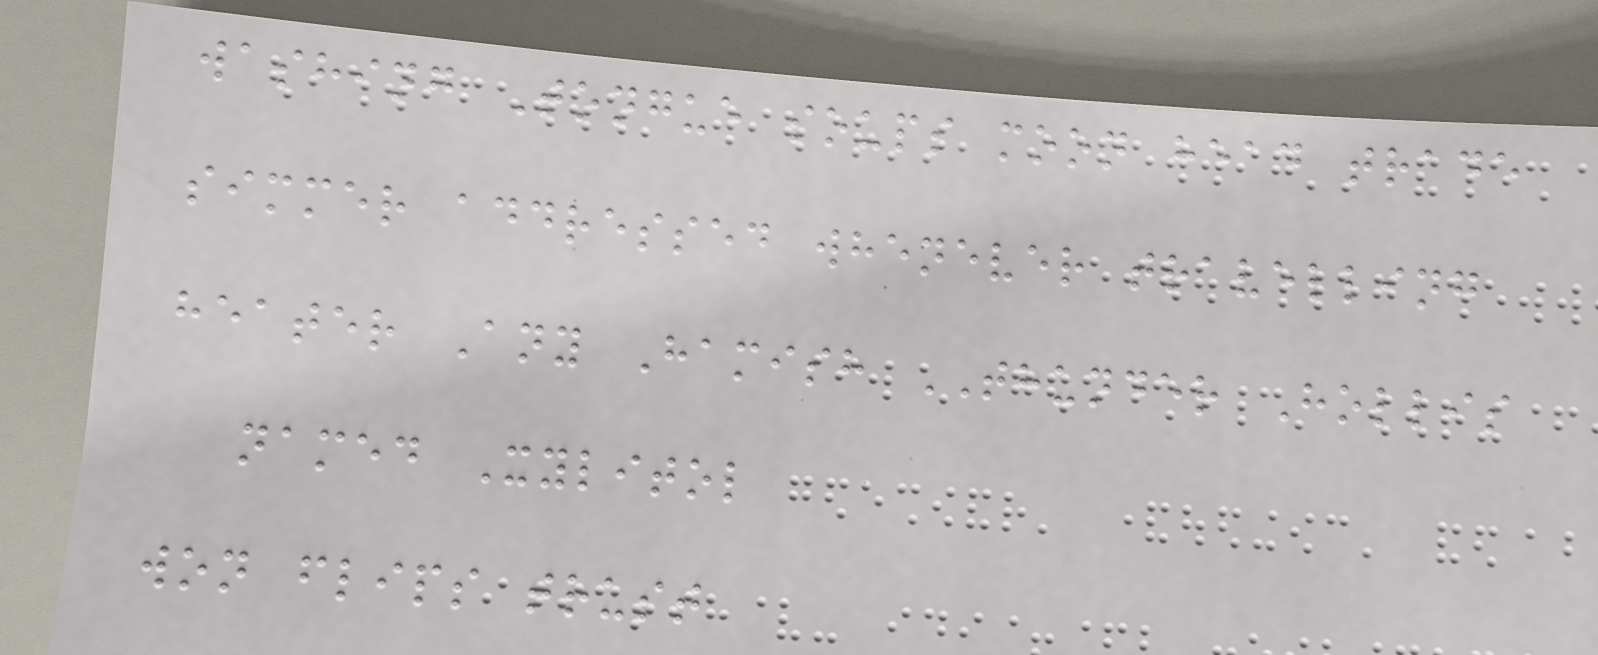washing Tongue soups moon head trade
simmer addressed whenever travelling
heater Any Hamish THUNDER Hollis
named Xylitol
won flips trust
